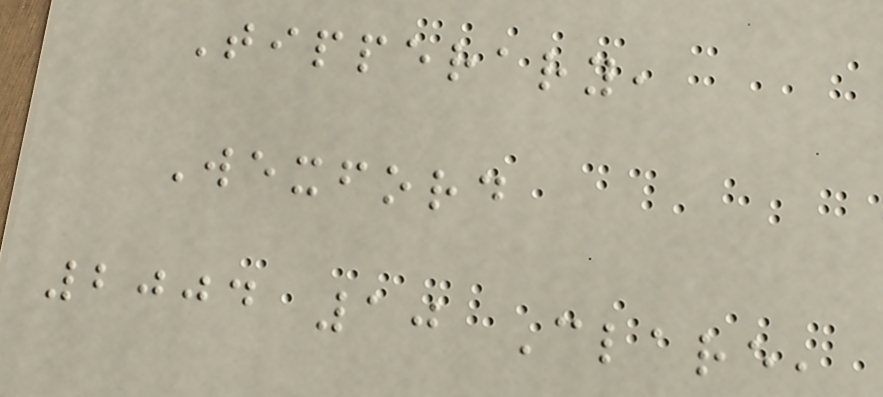Tipperary,
Wexford
2004 10 Clare,
